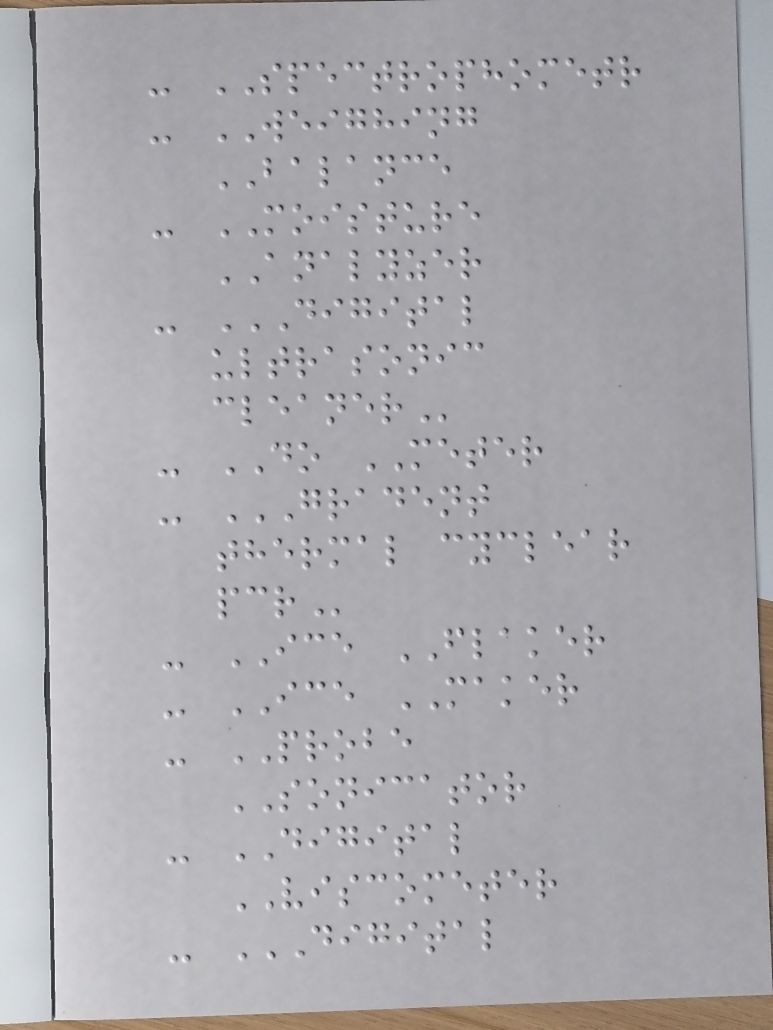- SPECTROPHOMETR
- WEIGHING
BALANCE
- MOISTURE
ANALYZER
- DIGITAL
ULTRASONIC
CLEANER
- DO METER
- GRADENT
THERMAL CYCLEAR
PCR
- ICE FLAKER
- ICE MAKER
- PROBE
SONICATOR
- DIGITAL
VISCOMETER
- DIGITAL
